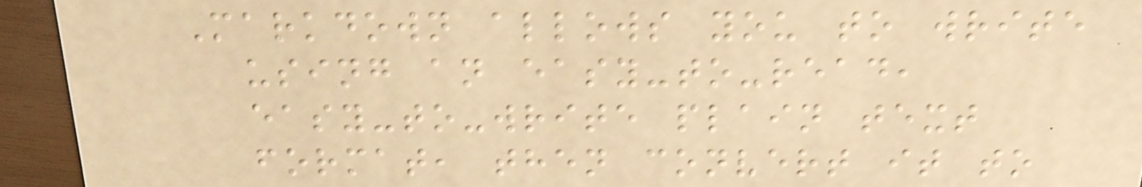Markdown allows you to write
using an easy-to-read,
easy-to-write plain text
format, then convert it to
